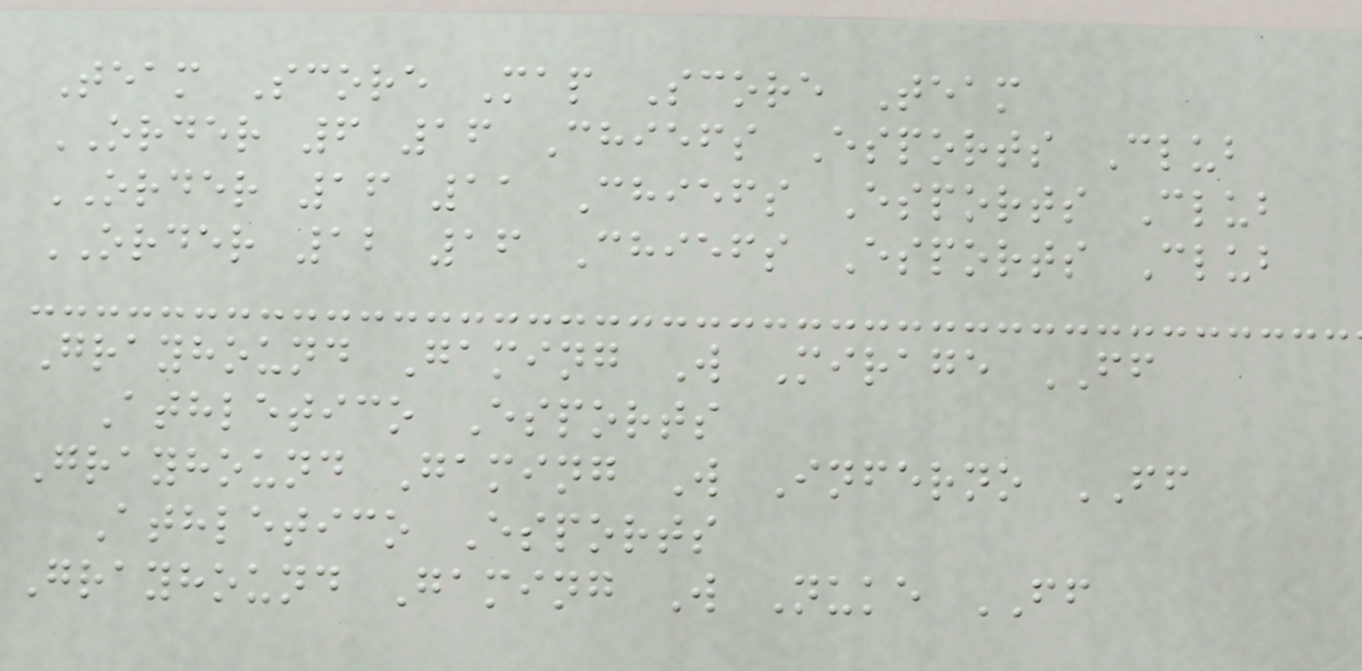Team Score Map Score Team
ORDER 6 16 Chiefs Esports Club
ORDER 16 11 Chiefs Esports Club
ORDER 12 16 Chiefs Esports Club
Grayhound Gaming W Mirage FF
Athletico Esports
Grayhound Gaming W Inferno FF
Athletico Esports
Grayhound Gaming W Nuke FF
